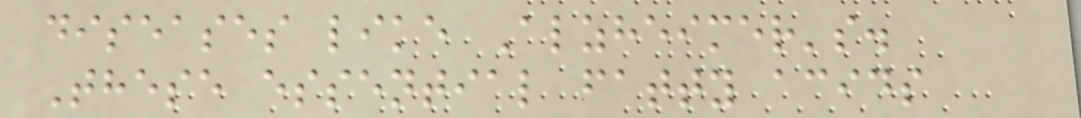diseases like Alzheimer's.
These essential fatty acids
